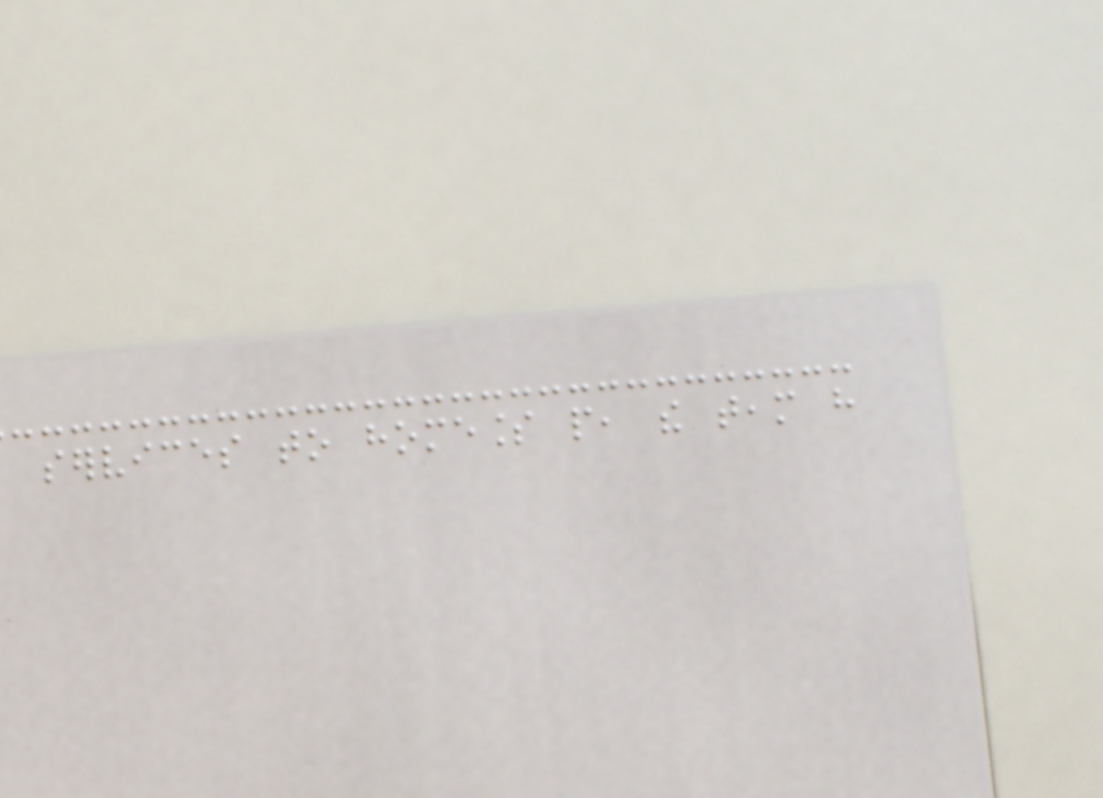services to homeless people, the team have
